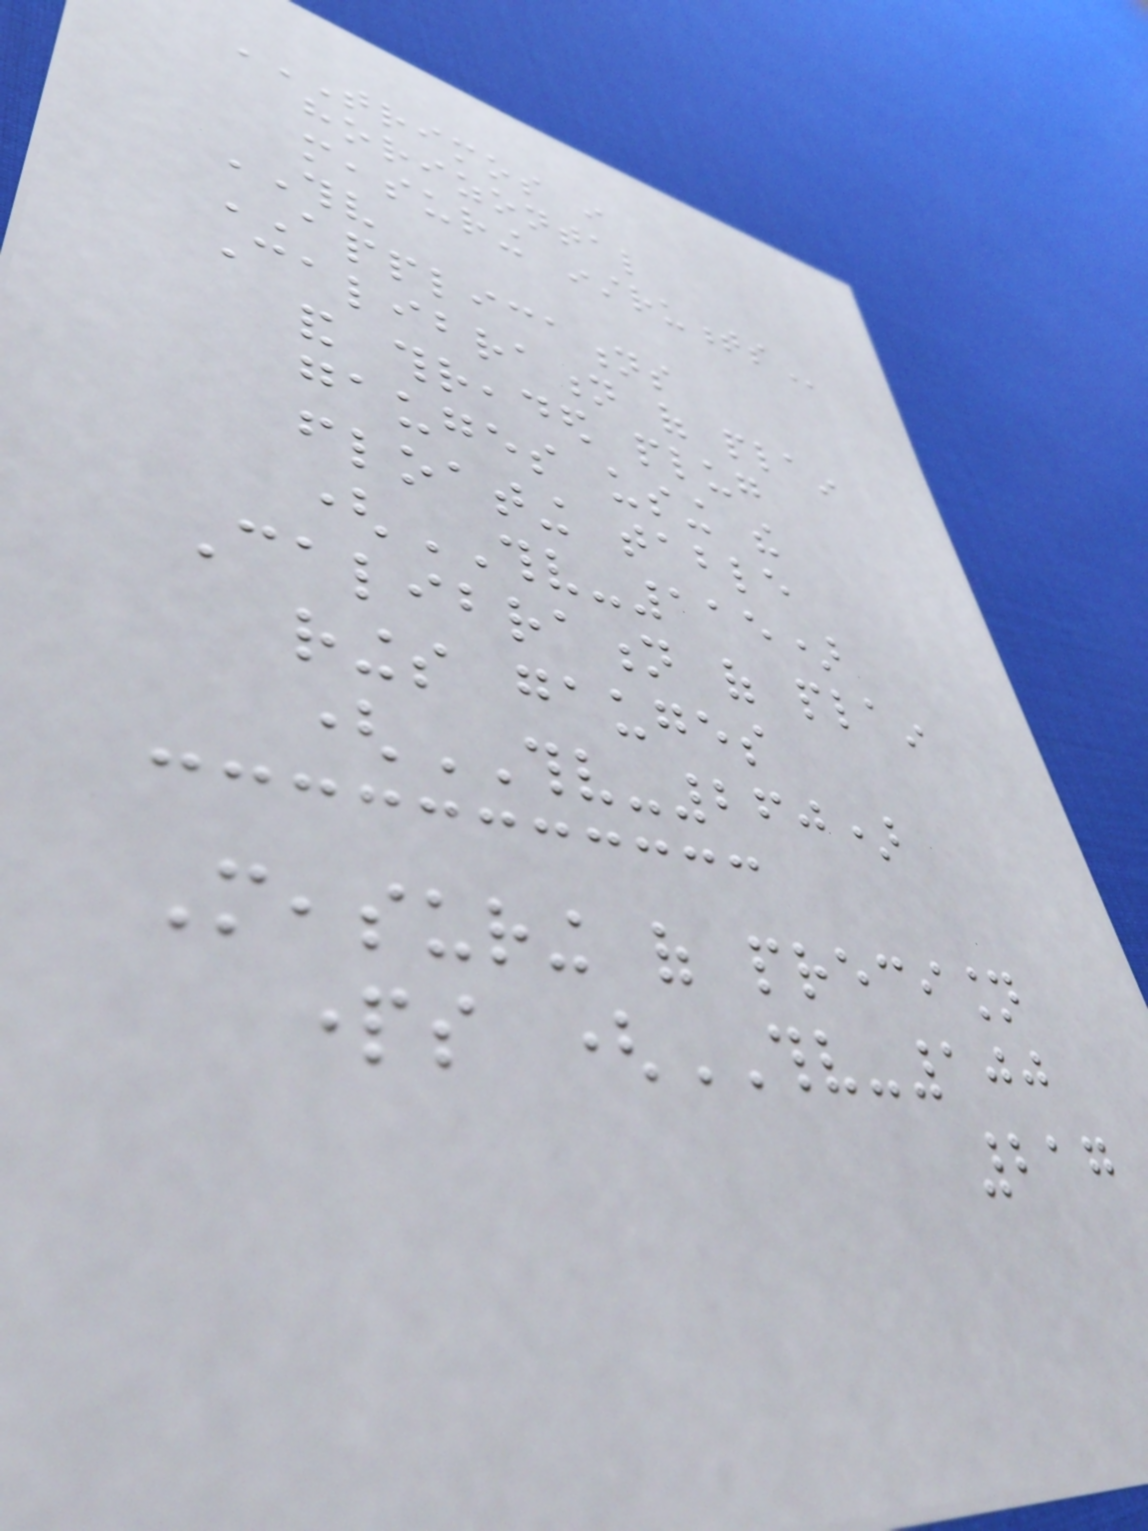TRIMOS I
HORIZONTAL
MEASURING INSTRUMENTS
THV
APPLICATIONS
Calibration of plain
and threaded plug
gauges using the
floating table
(THV-115)
Calibration of plain
rings gauges
(THV-260)
Measuring of precision
parts (THV-100
217
